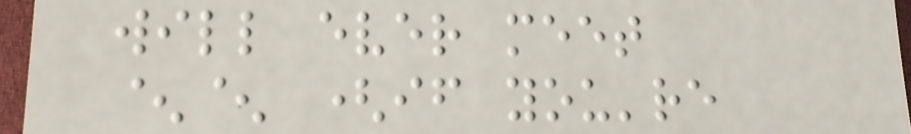will ever meet
^^ (if you're
